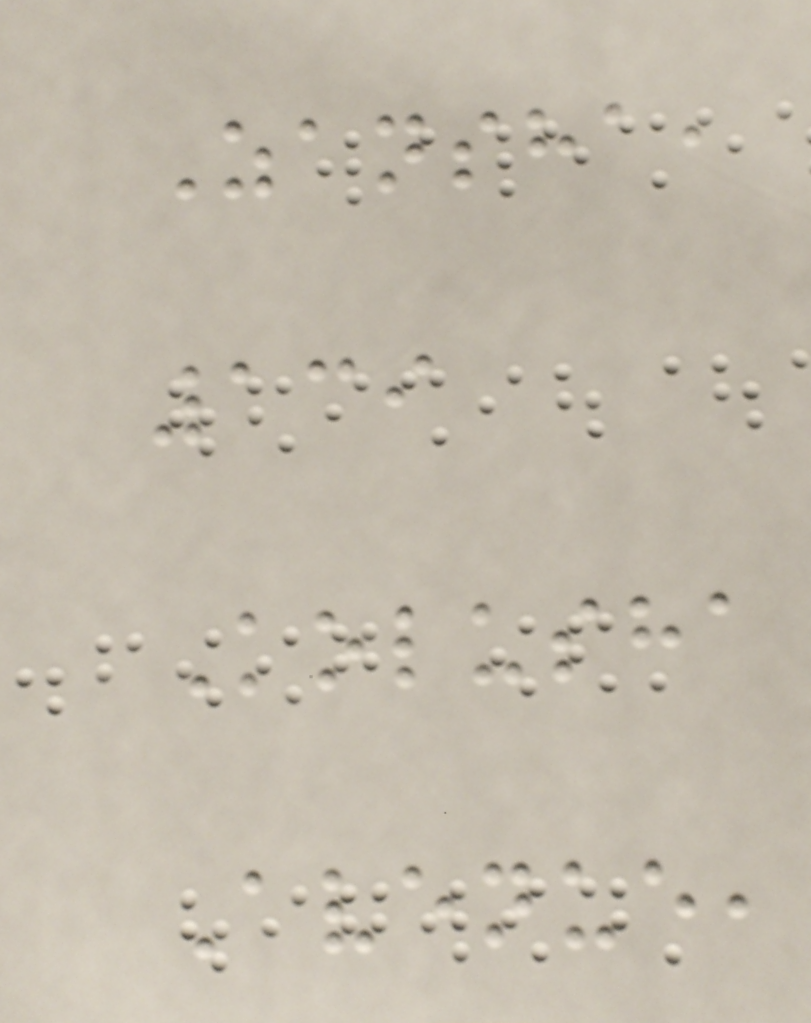Zansha,
139
Kolusha
Avenue,
